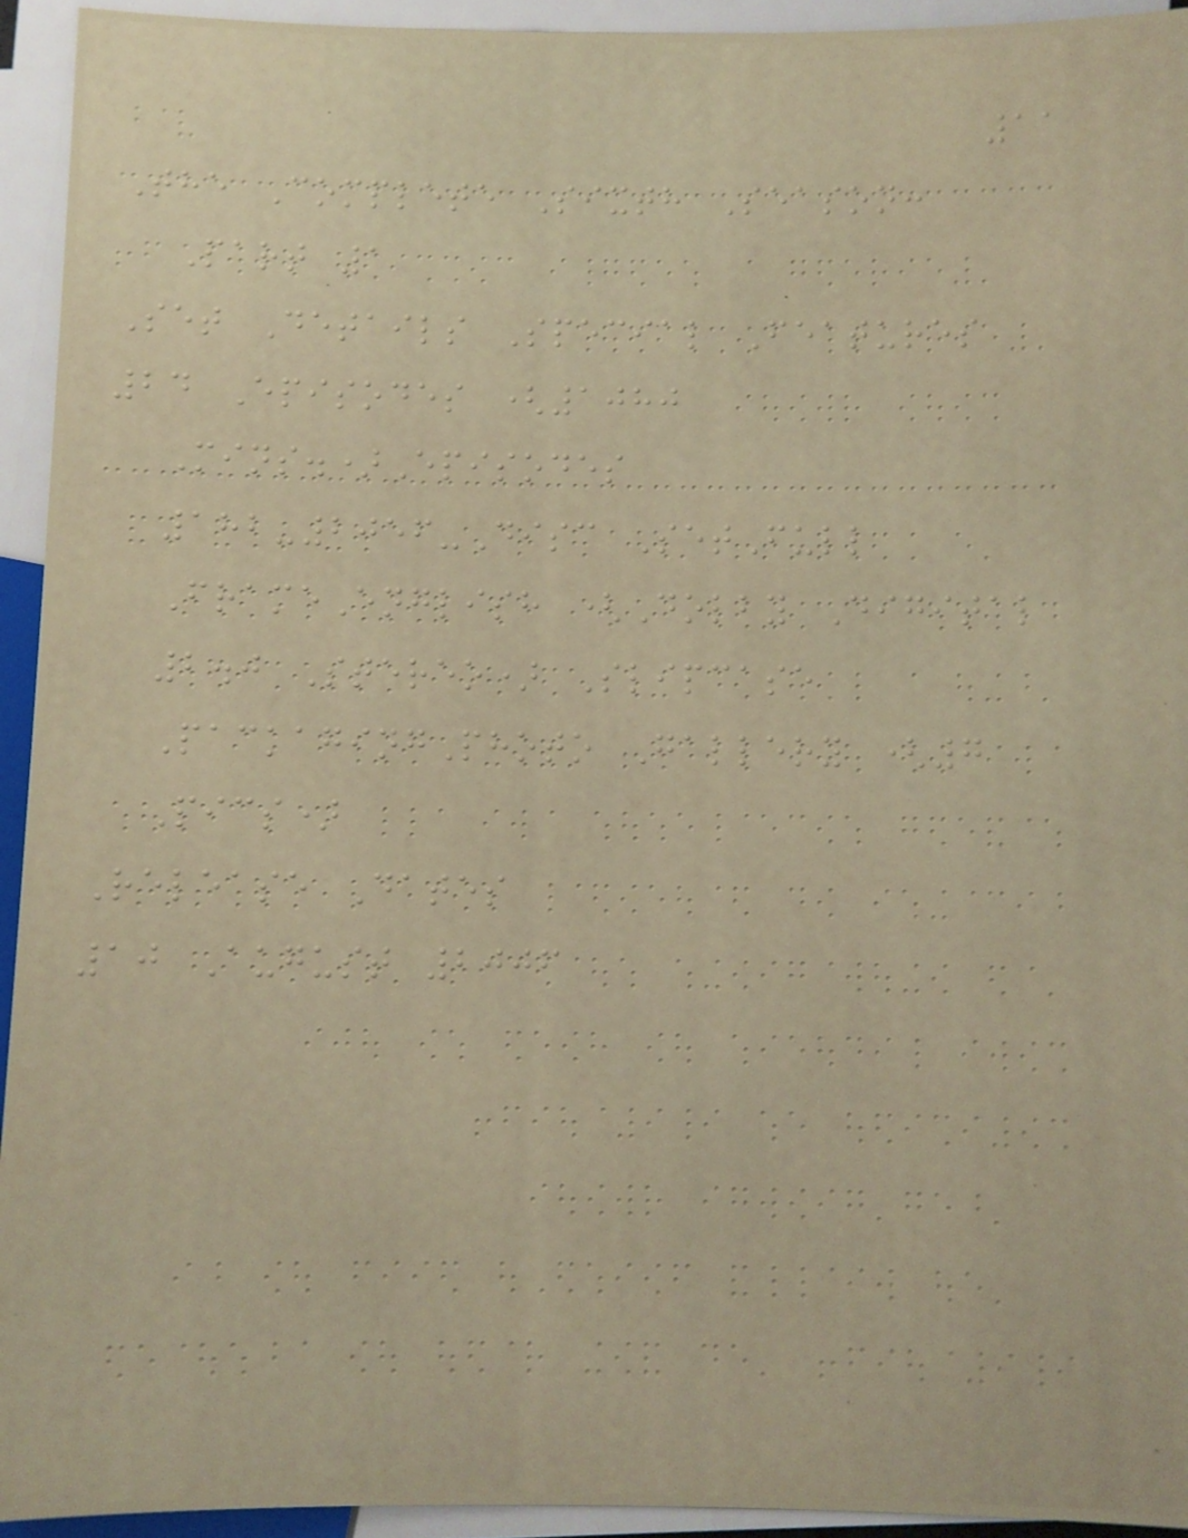11
The Complete Sixth Season:
Part 1
Set Details Special Features
24 Episodes (1080
Mins.)Episodes
182-2056-Disc SetFull
FrameEnglish (Dolby Digital
2.0 Stereo) Slipcase
PackagingPhoto Gallery (7
Pics)
Release Dates
10 August 2006
